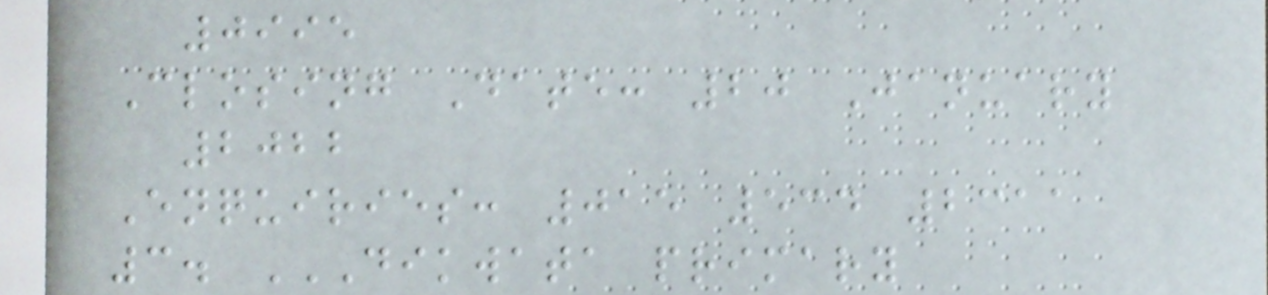0995
Closing Date: 20 January
2022
Enquiries: 015 534 2311
3. DIKWATA PRIMARY
